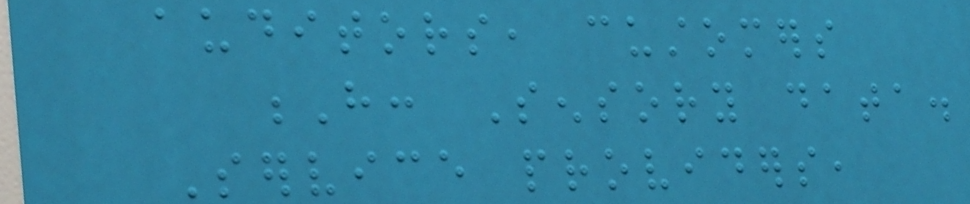auditors, customers
H: Sensory data.
Service providers,
